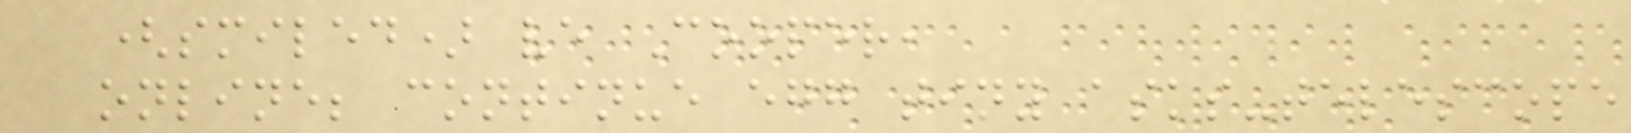(smiled) ve Cooper,
online; continue egg tiny asks-telescope
